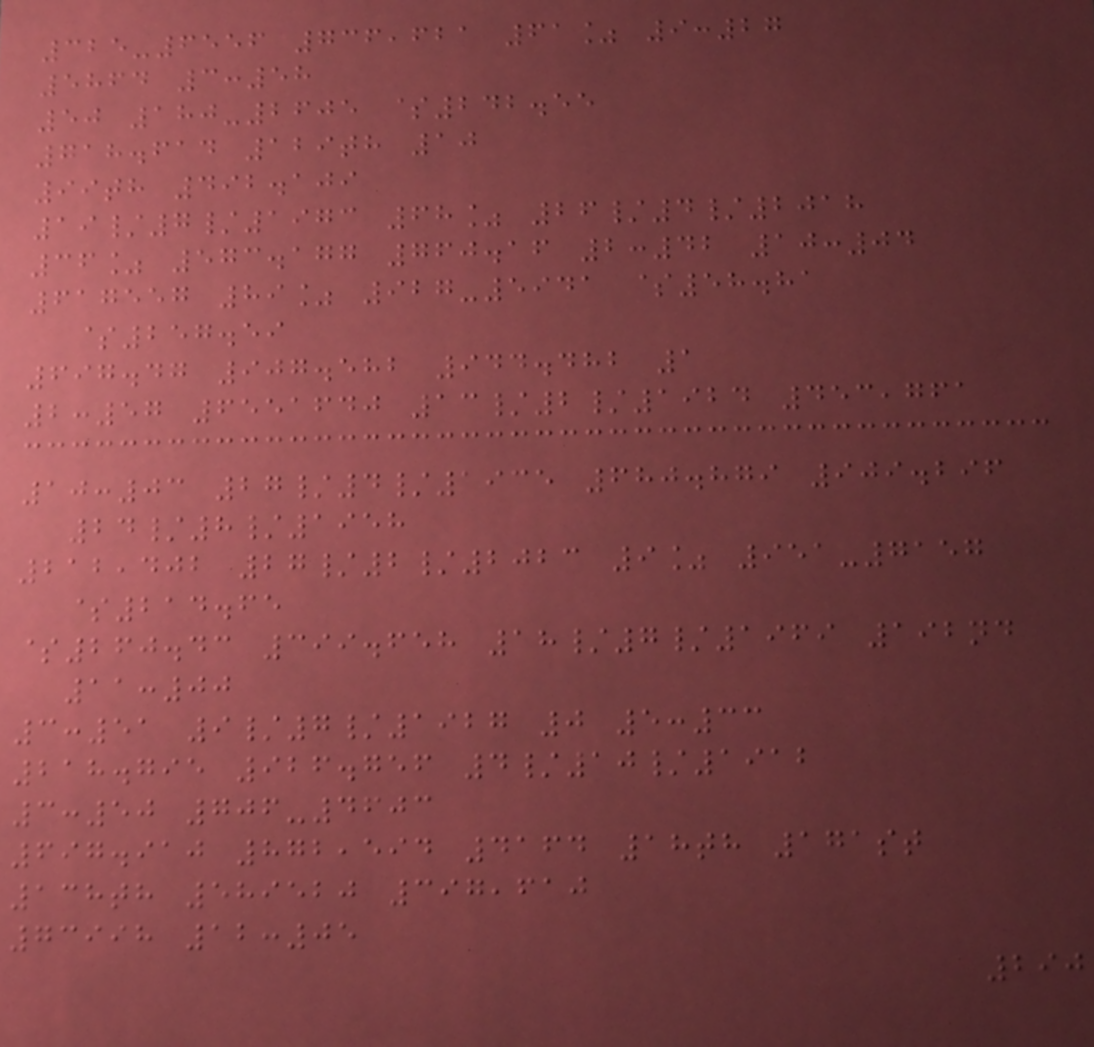325-6556 736,621 61% 9:27
5864 3:58
50 180-2605 $242.55
718.614 129th 10
99th 492.109
19/7/1973 68% 26/4/2018
36% 573.177 760.16 2:42 10:04
617557 89% 927-5941 $58.81
$257.59
697.47 907.582 944.482 1
2:57 6551640 13/2/1924 453,761
10:03 27/4/1935 680.879 909.296
24/8/1958
212,402 27/2/2023 9% 951-7157
$214.65
$260.43 399.658 18/7/1969 192nd
11:00
3:51 9/7/1927 0 5:33
218.795 926.756 4/10/1912
3:50 706-4603
697.910 872,594 4164 18th 171st
138th 589520 397,610
73998 12:05
290
